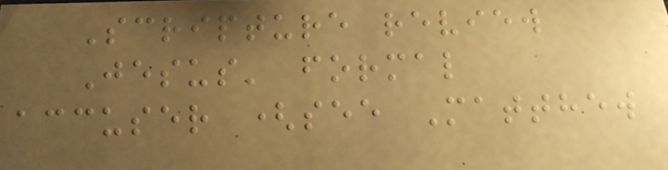Scripture review
Jesus' formal
accuser (see Matthew
